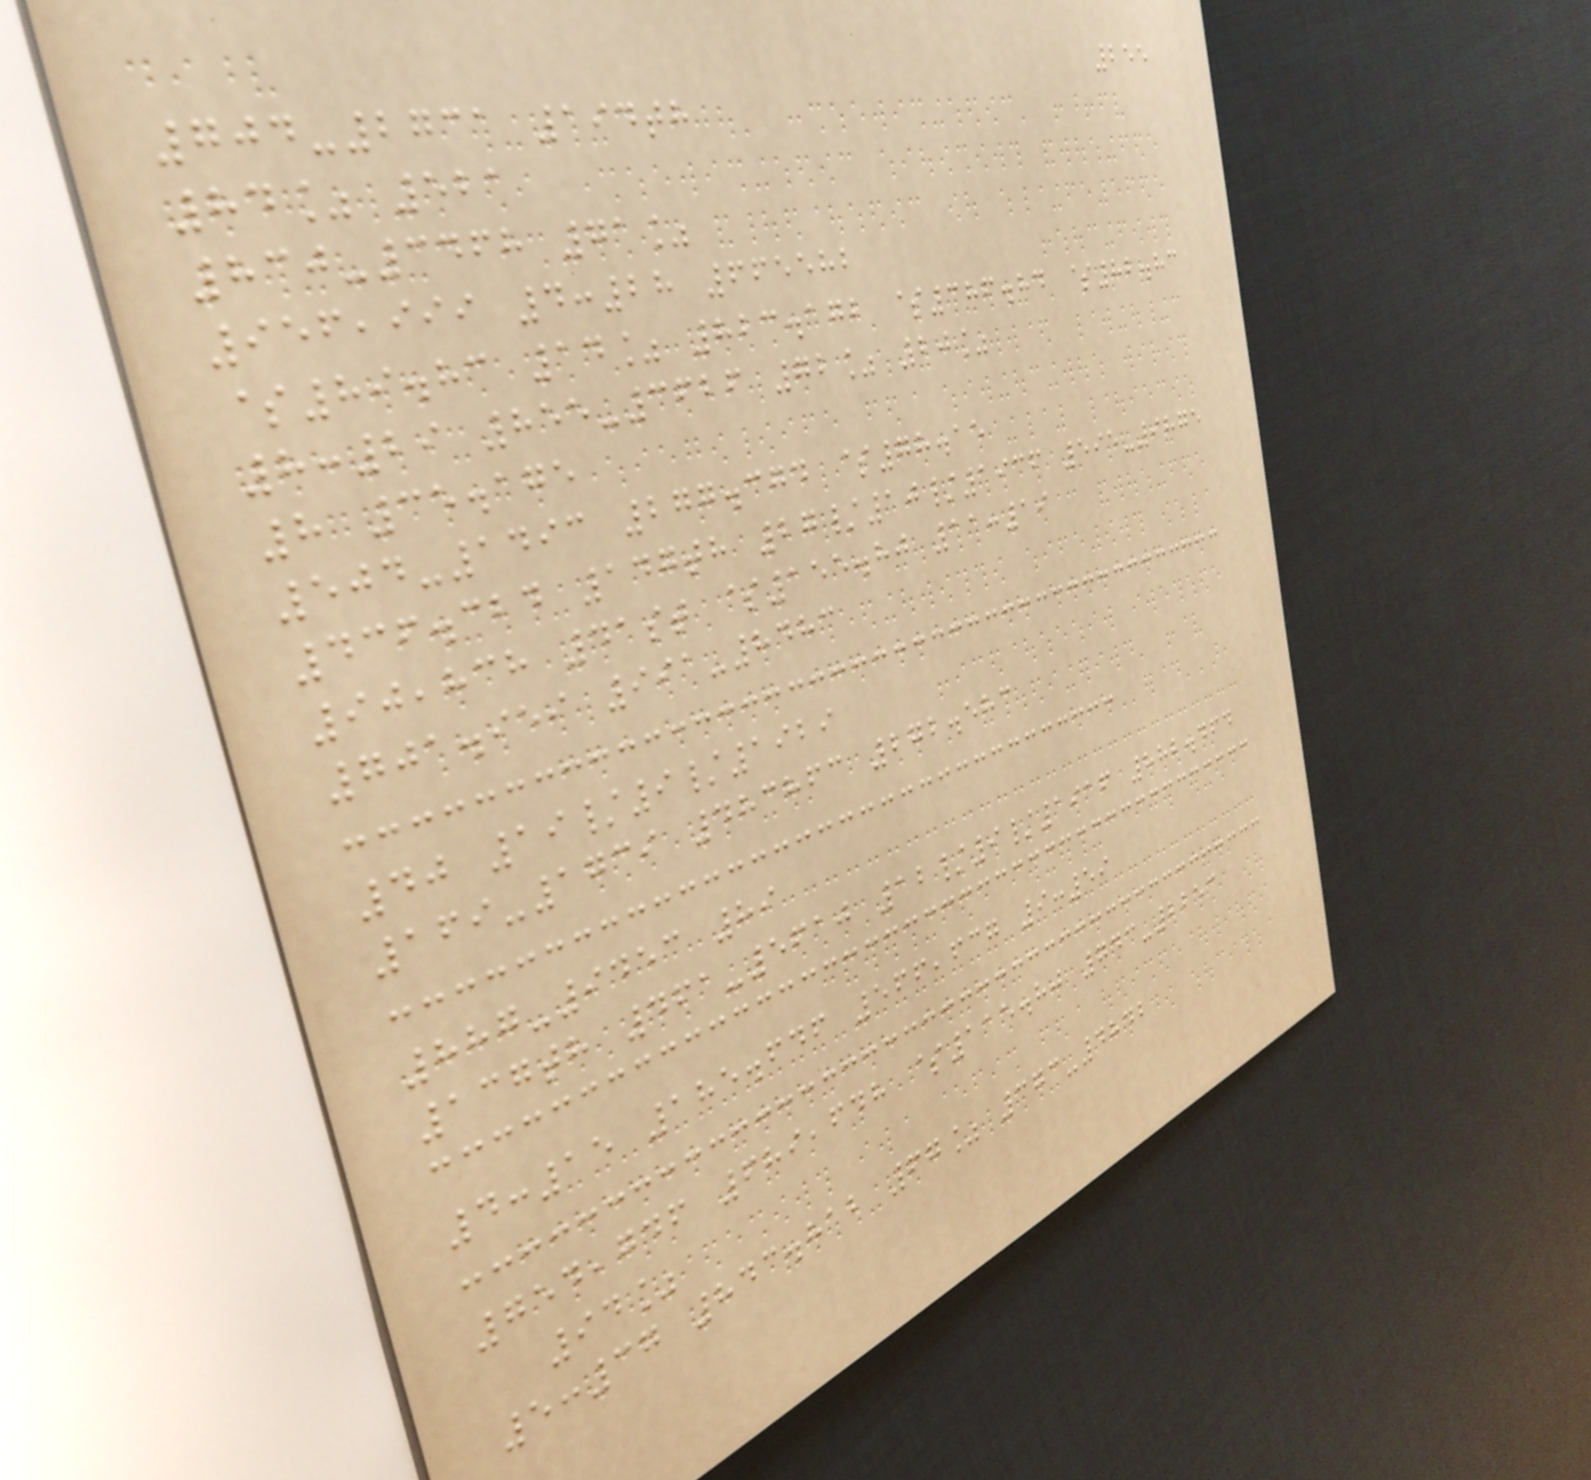255
704-2731 194th
84% 521
830-3468 71%
956,999 4:28 665582
$89.83 14% 823.172 $386.84 $82.83
8:29 855-3626 72% 20%
8 35.175
504-1493 277.374 $78.15
436.324 147th 27/10/1936 595-9875
90,838 41st $155.80 11:19
701.959 991-8483
40 19/9/1929
169-1739 483863 272.583
887-9453 89
137th 461-5610 12/9/1916 882.464
4:15 185.646 566,637 9:59
754,746 689,648 $115.80 743-2253
94%
5:37 843.812 67% 373-4842
